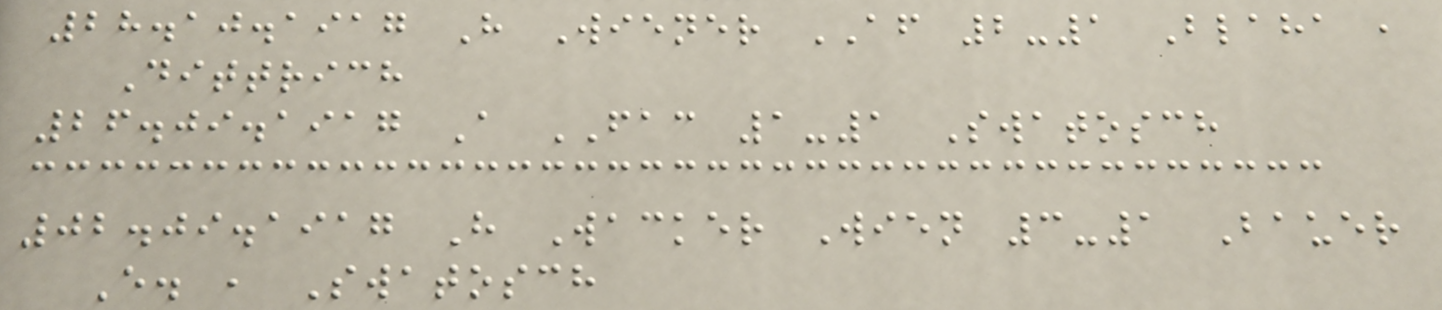28.10.1917 H Wiener AF 2-1 Blaha ,
Dittrich
26.09.1917 A FAC 1-1 Swatosch
02.09.1917 H Wacker Wien 3-1 Bauer
E. , Swatosch
